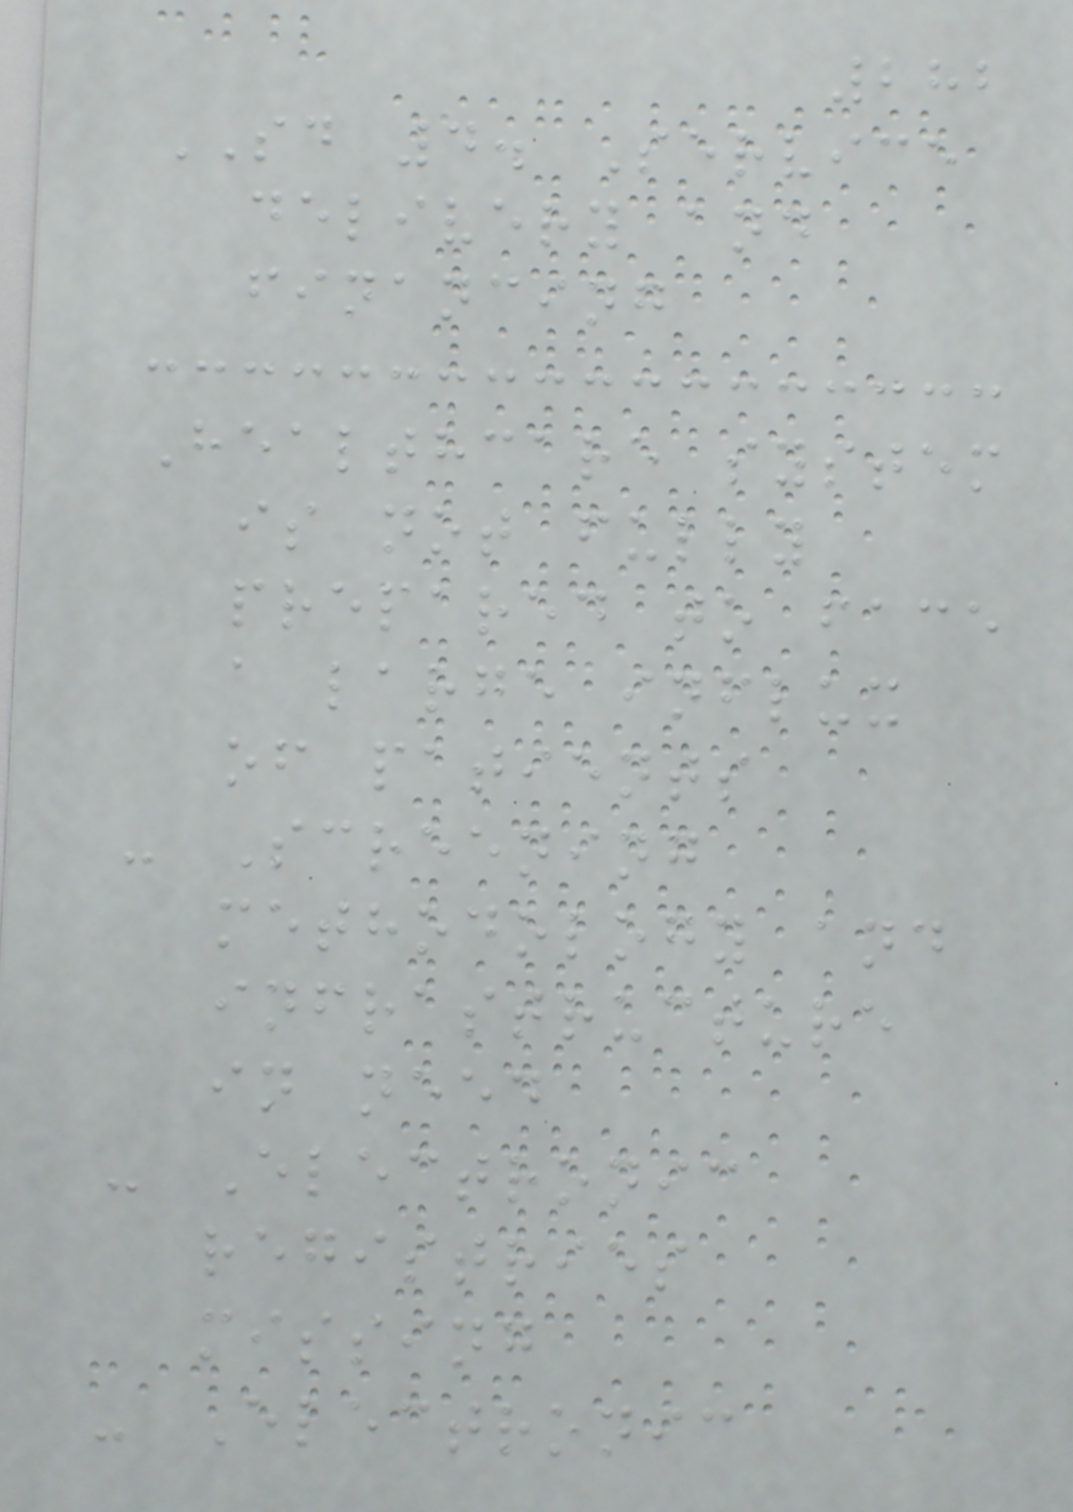282
SD 4. Service
delivery and
financing
Healthcare system
is not fully
prepared to face
a large influx
of patients
- Screening
methodology and
infrastructure
in need
- Electronic
registries
missing
- Electronic
